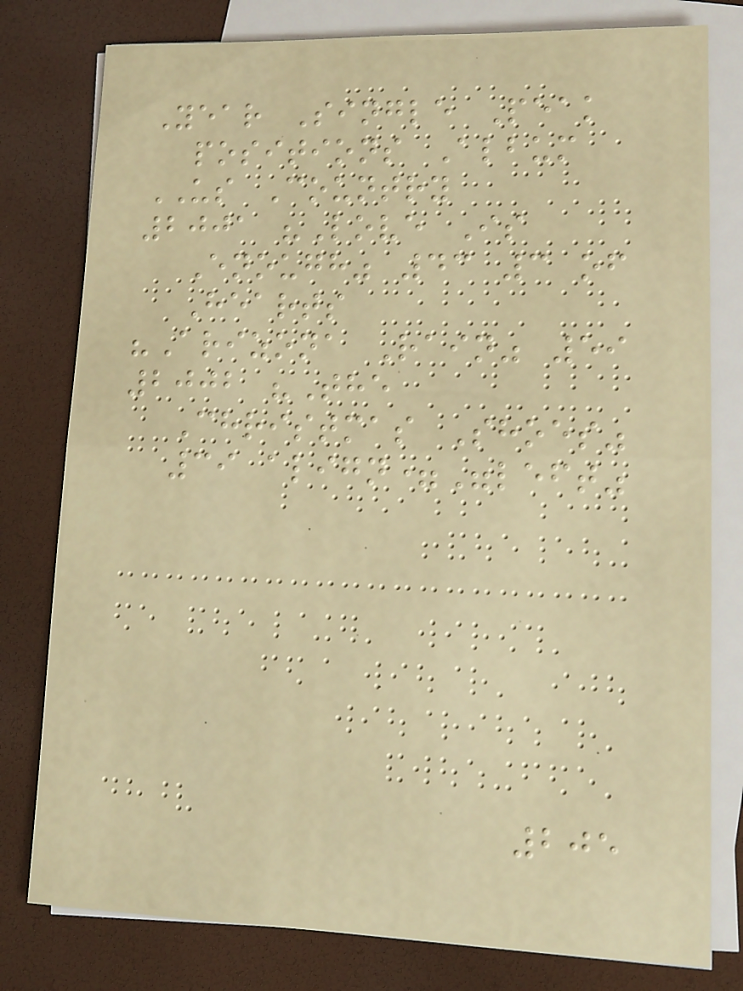Year Single Peak
positions Album
US Country
2001 "Love Is
Enough" 43 3 of
Hearts
"Arizona Rain" 59
2002 "The
Christmas Shoes"
39 align="left"
205
